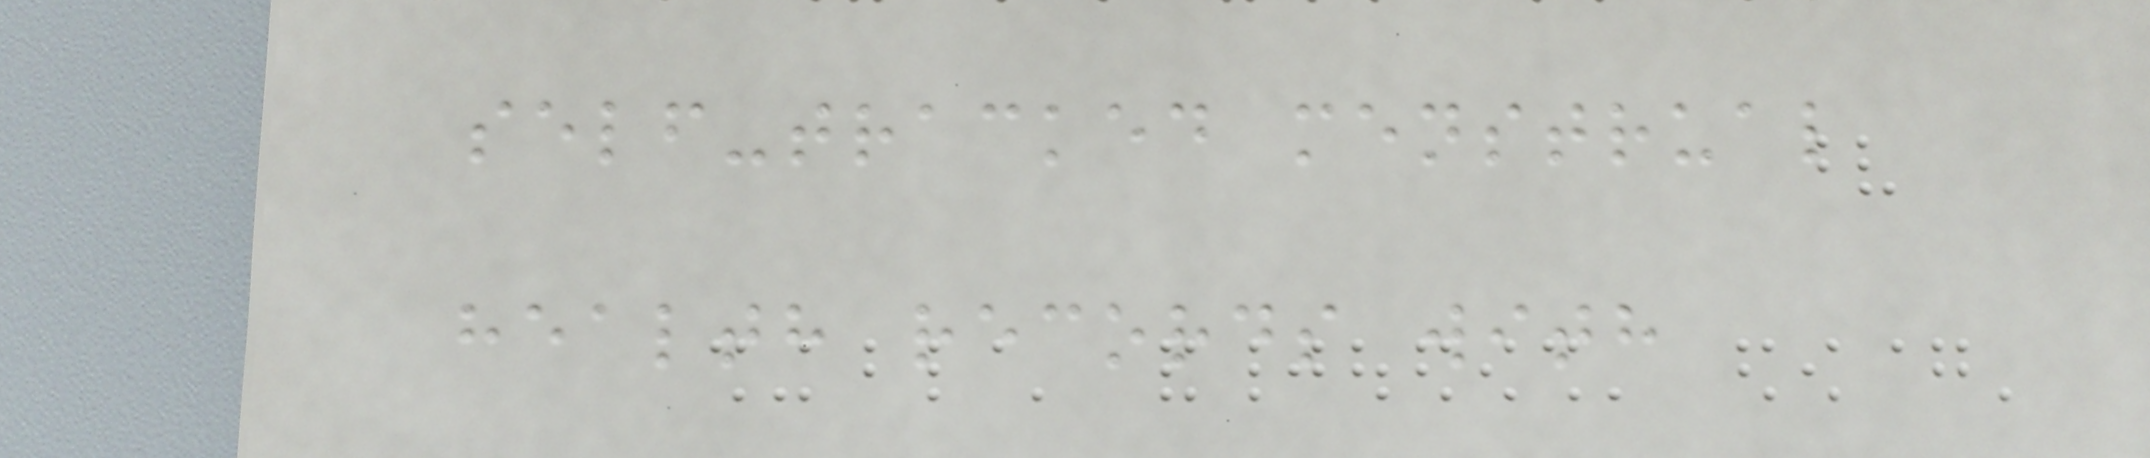self-tracked menstrual
health records with
